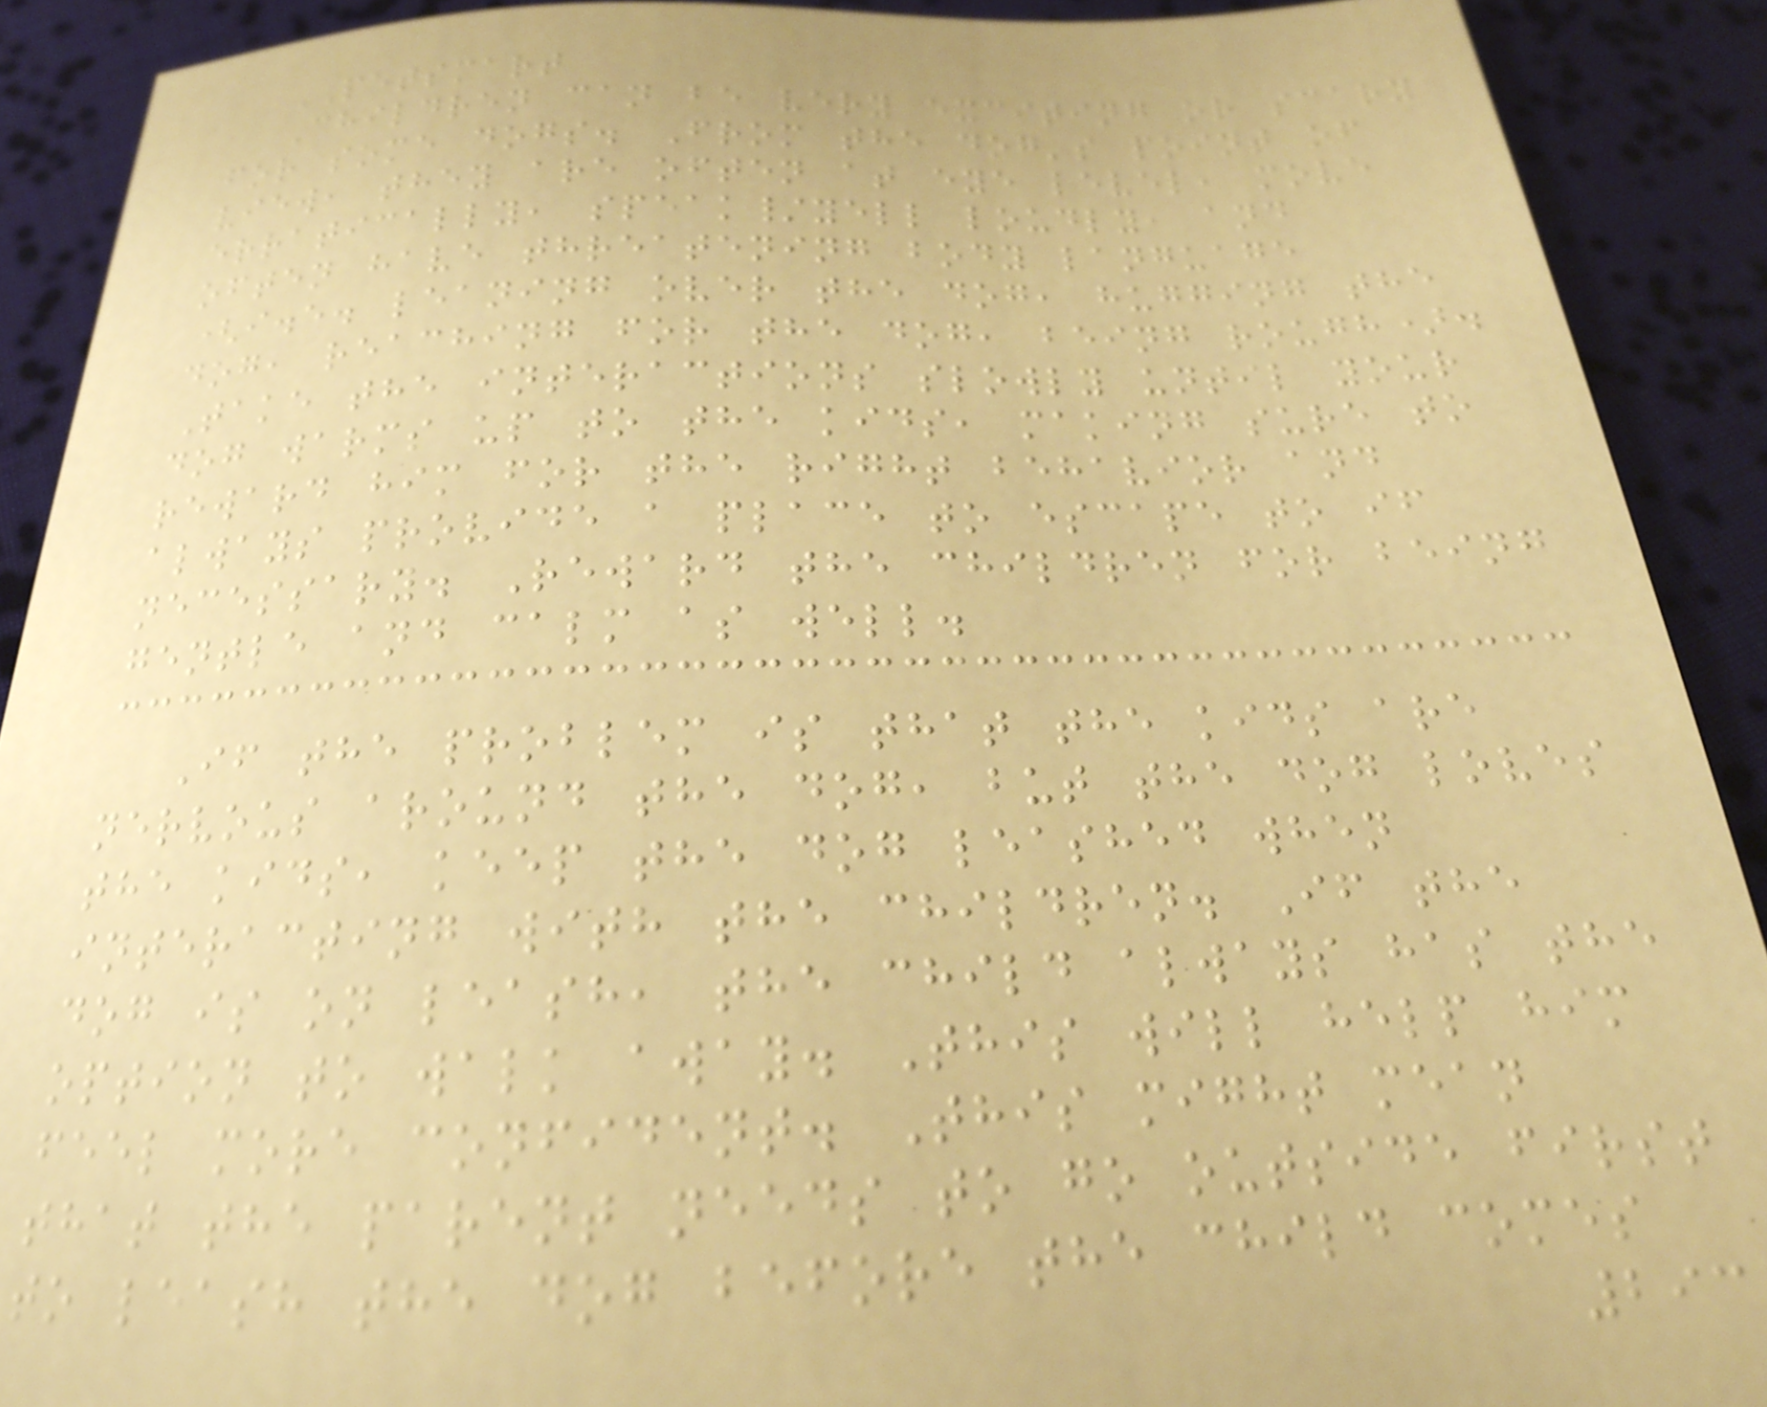PETSMART
Children can be very exciting or scary
for some dogs. From the dog's point of
view, they are often at eye level, move
erratically, speak/yell loudly, and
often have threatening body language
(i.e. leaning over the dog, hugging the
dog, reaching for the dog, being rough).
Take the interactions slowly until your
dog warms up to the kids, making sure to
reward him for the right behavior and
always provide a place to escape to if
necessary. Reward the children for being
gentle and calm as well.
If the problem is that the kids are
nervous around the dog, but the dog loves
the kids, keep the dog leashed when
interacting with the children. If the
dog is on leash, the child always has the
option to walk away. This will help him
feel more confident. This might mean
that the parent needs to go outside first
to leash the dog before the child comes
293
